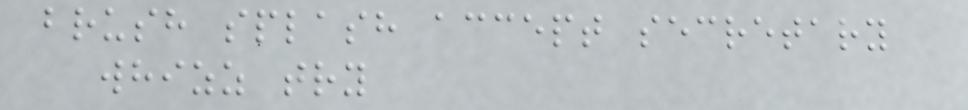brush splash accept secretary
whizz try
